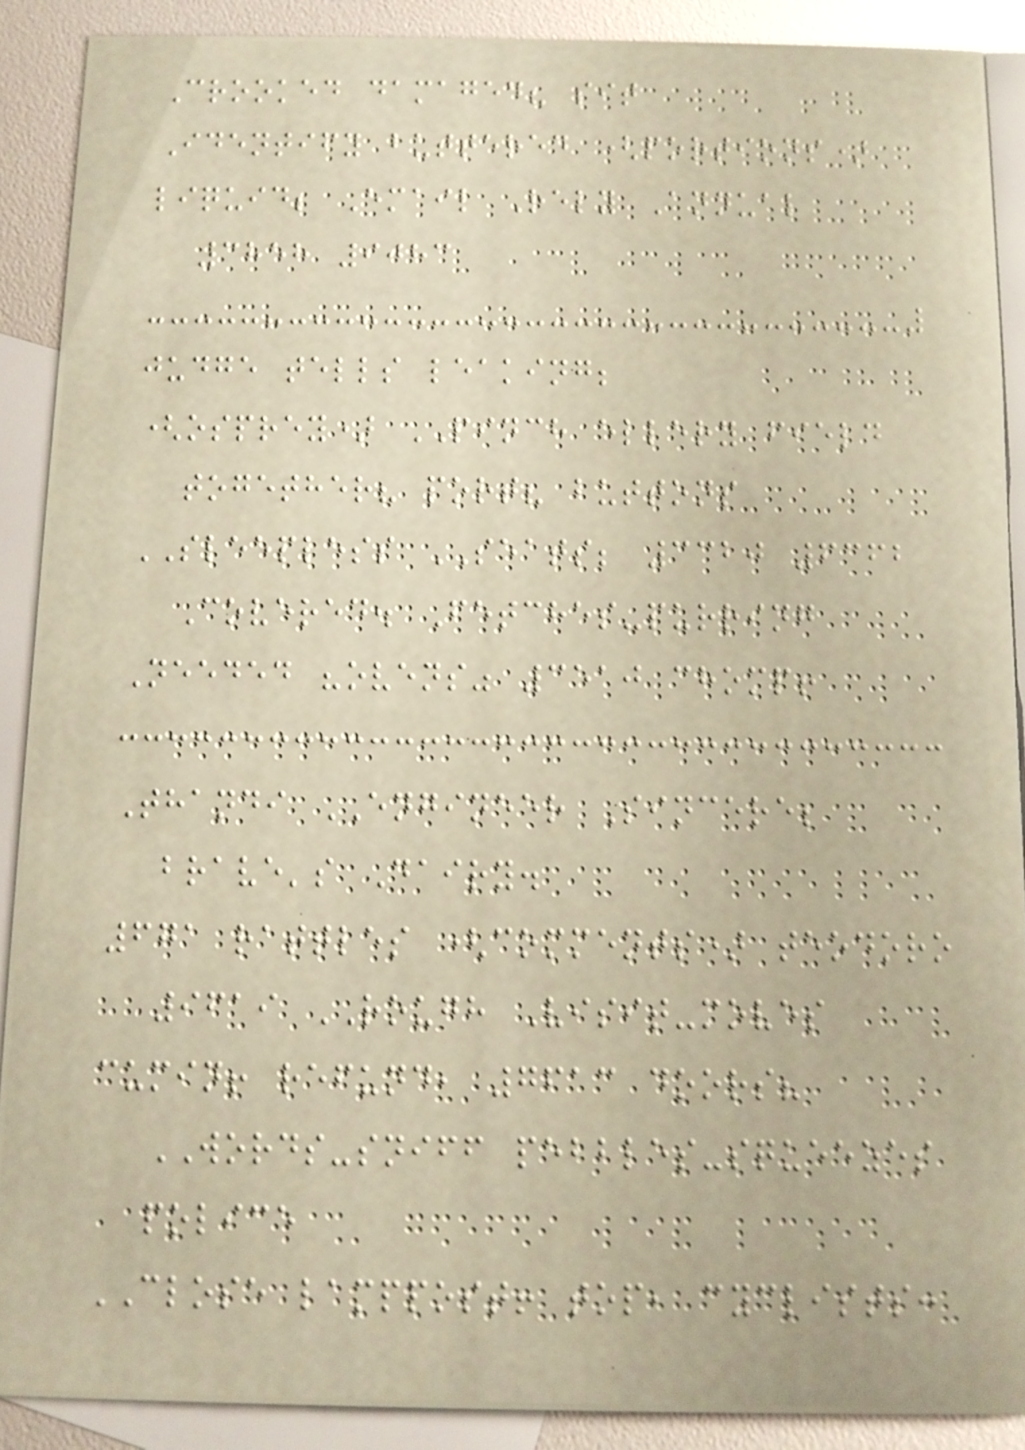Crooked damaged? sit
Identify buttered (portions)
liquid; Email Rely Annual
3858 9083
judge tells leaking;
(osprey) PINCH ellery field
together? port? buttons
SLEEPLESS SEATS; 3320 6362
Covered. Fetches-purring
Needed "ovens" 3510 chomp!
Thandi ENGINEER Sincere;
brave's Dairy.
671 rattles (comments) teodoro
9619 ROUGH Visit-moves
cumin! refund, 7613 doors?
WORDS-sniff pebbles-squeezes
police
CLOSE lamppost! top, cyclists:
